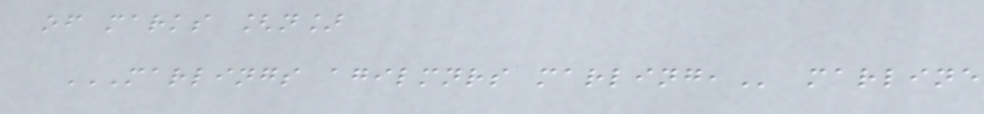of marks [n]
MARLINGS AGILMNRS MARLING, marline
